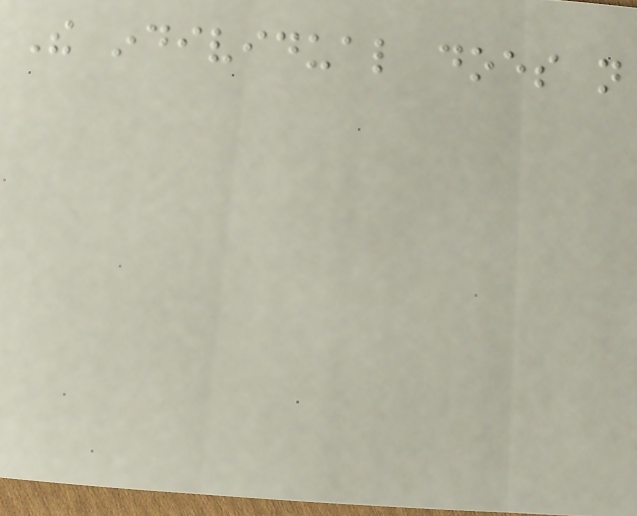The individual does not
